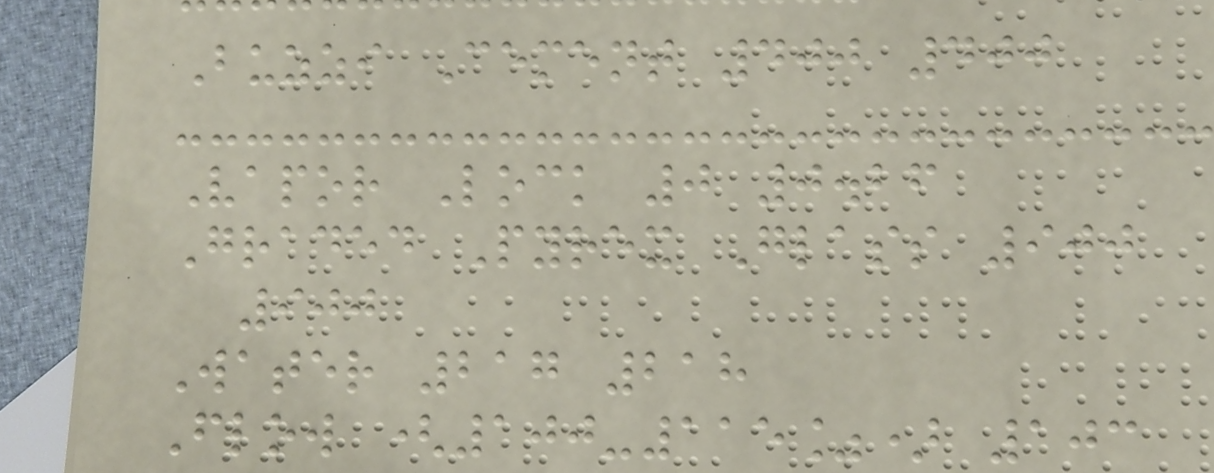Buzzi Cement 400 400
Vapor Lock 0 0.26
Graded Pyrex Glass 900
900
Water 217 218
Flow (100-115%) 103
